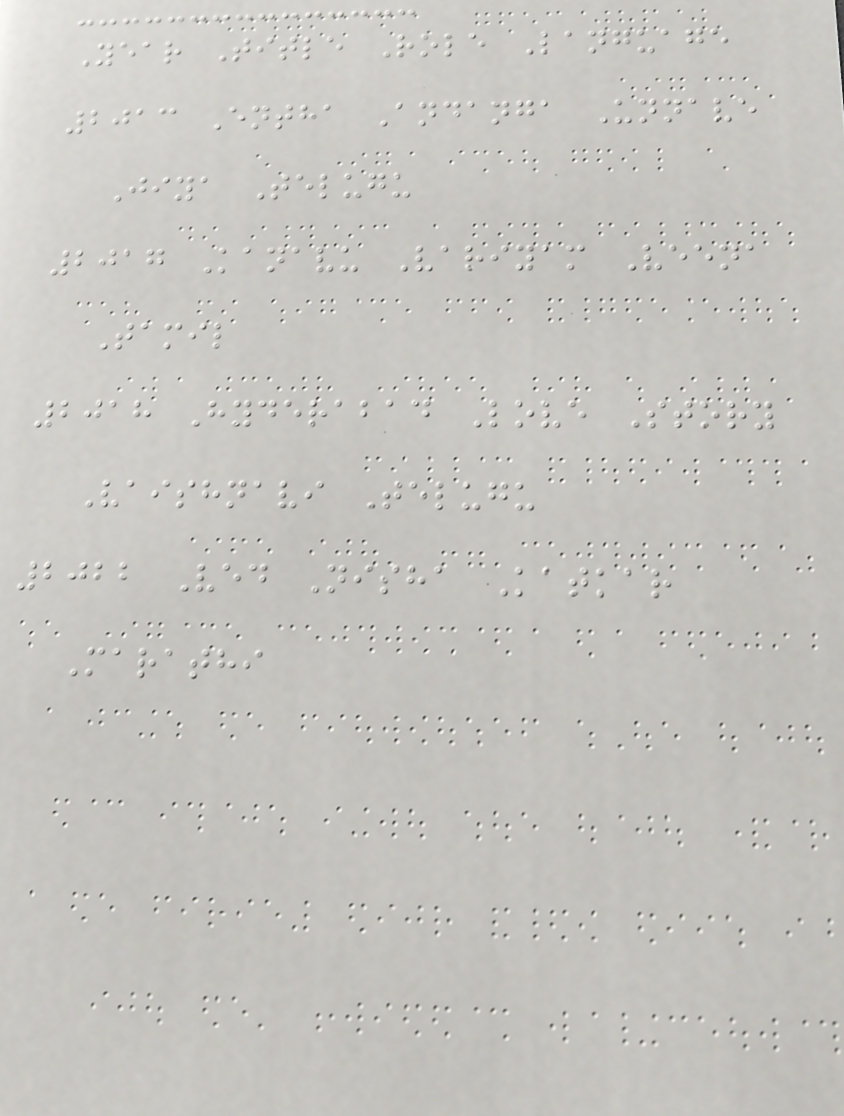Year Title Role Language
2013 Entha Andanga Unnave
Jiya Telugu
2017 Kanavu Variyam Veena
Tamil
2018 Hyderabad Love Story
Vaishnavi Telugu
2022 Ved Nisha Katkar
Marathi
